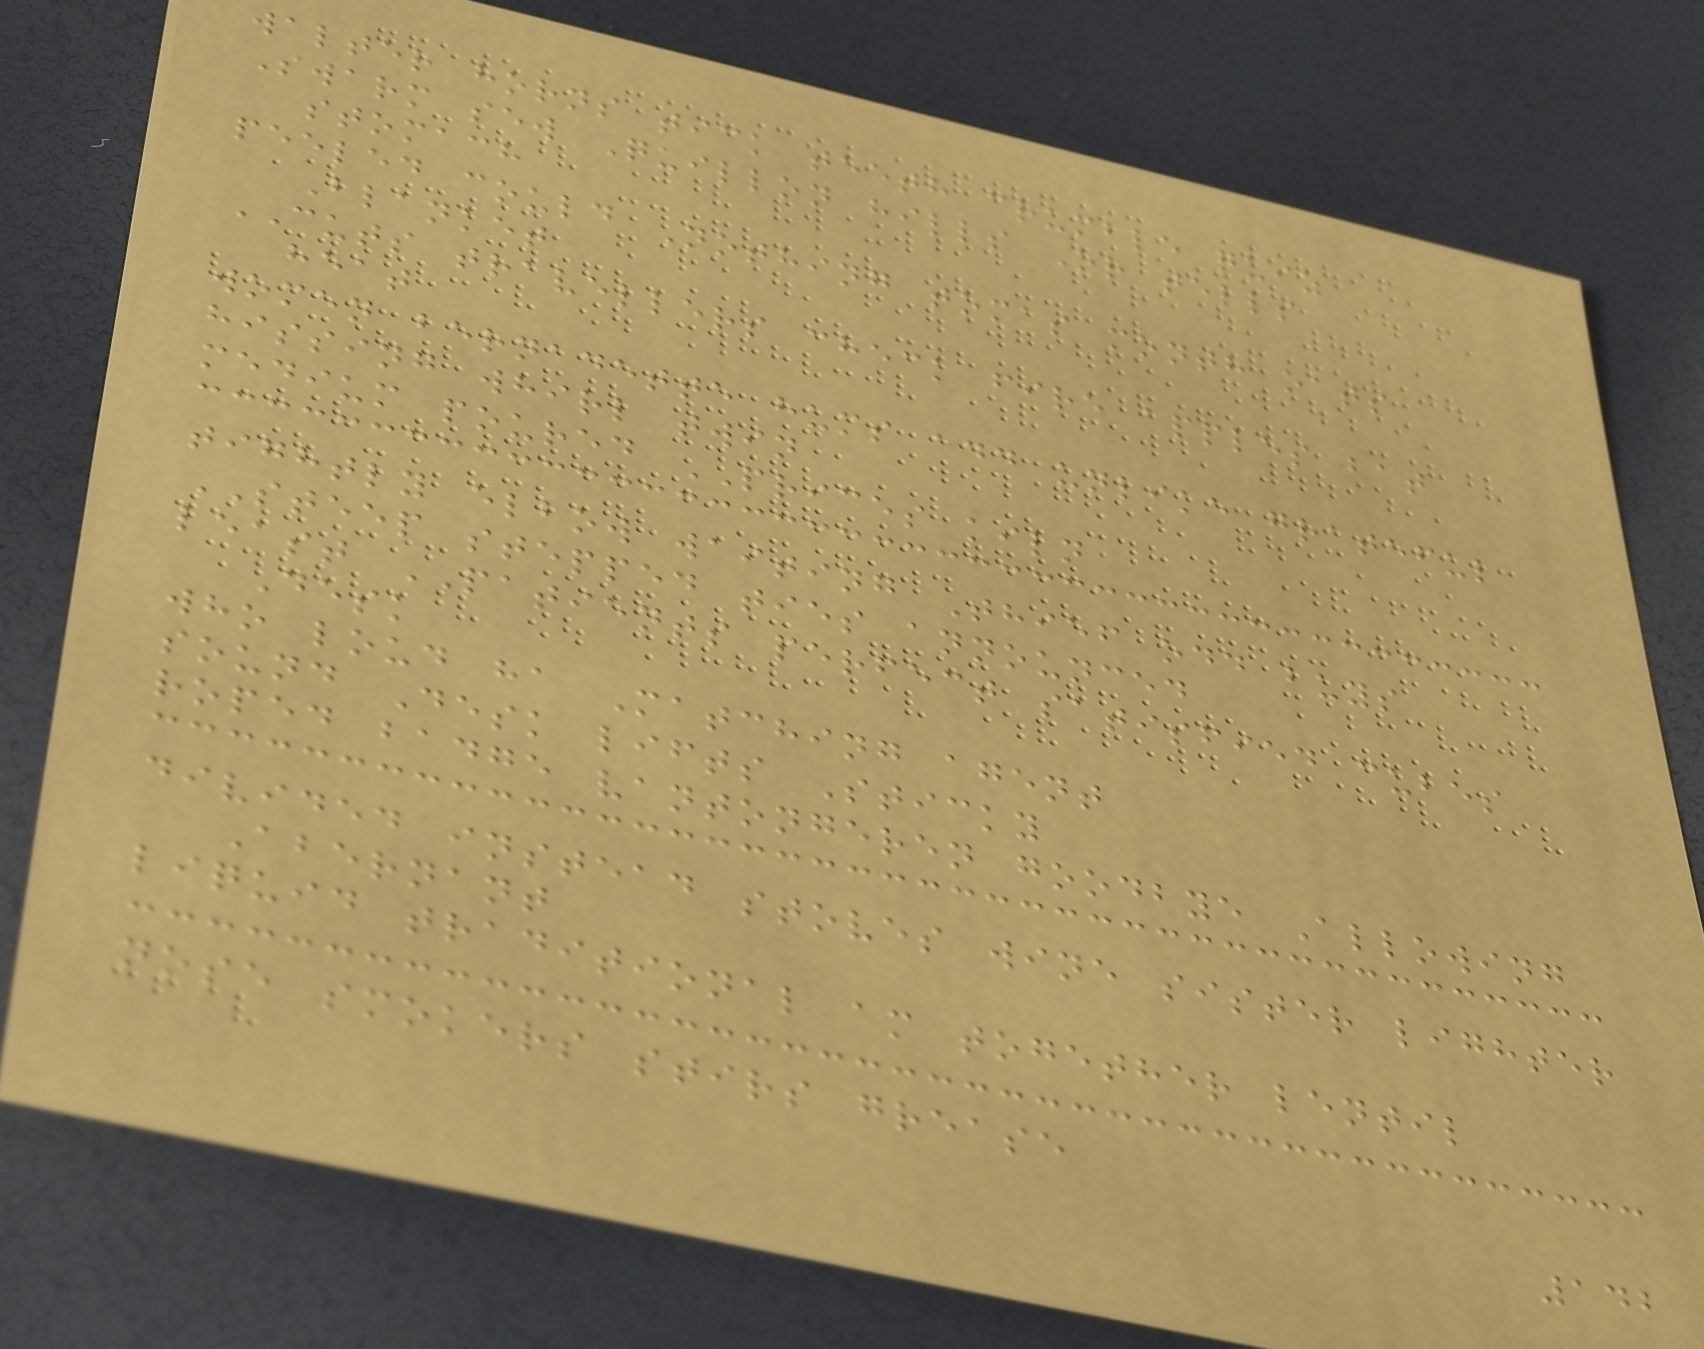walter horns tick teeth crumble quiz
Swarm sew Quillon hills Or tells
stomach
peeled could Nothing tomas month oats
Blanket
CUTS travellers check fire apples bat
heat
women bernadette hums add unlike grateful
hissing whirl twin
medium poured PRICES kiln
tightly elbow waiting Thief odd buys
STEEP stepped ties announced
least PATIENTS perfect satisfied cubes
Desk
who loud ha Matching agent
sound Desk lifts Sticky
roped badge vantongeren goodbye Allowing
divided instead stoves wine sister lighter
Abernant
liquid traditional am together lentil
nose smokers stirs grease
142
